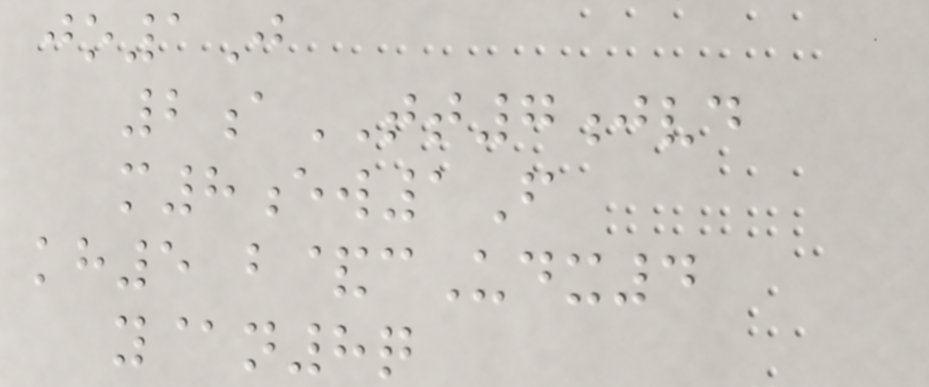jo1J
2aTT7jvd
m8ew1F
kh5 b&cUdx4
y@n8q
